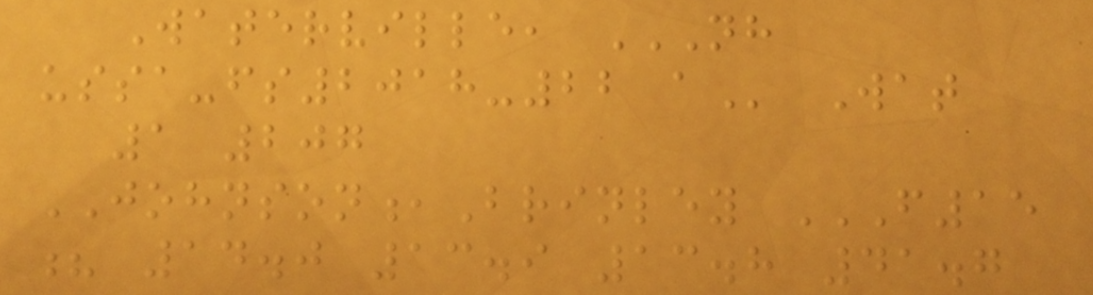Waterville, NH
USSA-FS2018-22 A Wat
1 207
JOHNSON,Brinley F15
? 14.0 13.9 13.8 41.7
